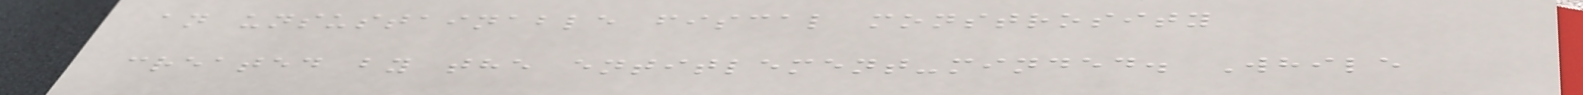an unsustainable fiscal monstrosity
created by the entitlement-minded. While
